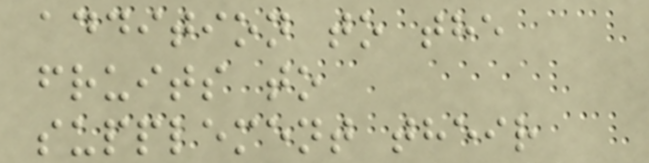addition to the
fruits to
supplement their
